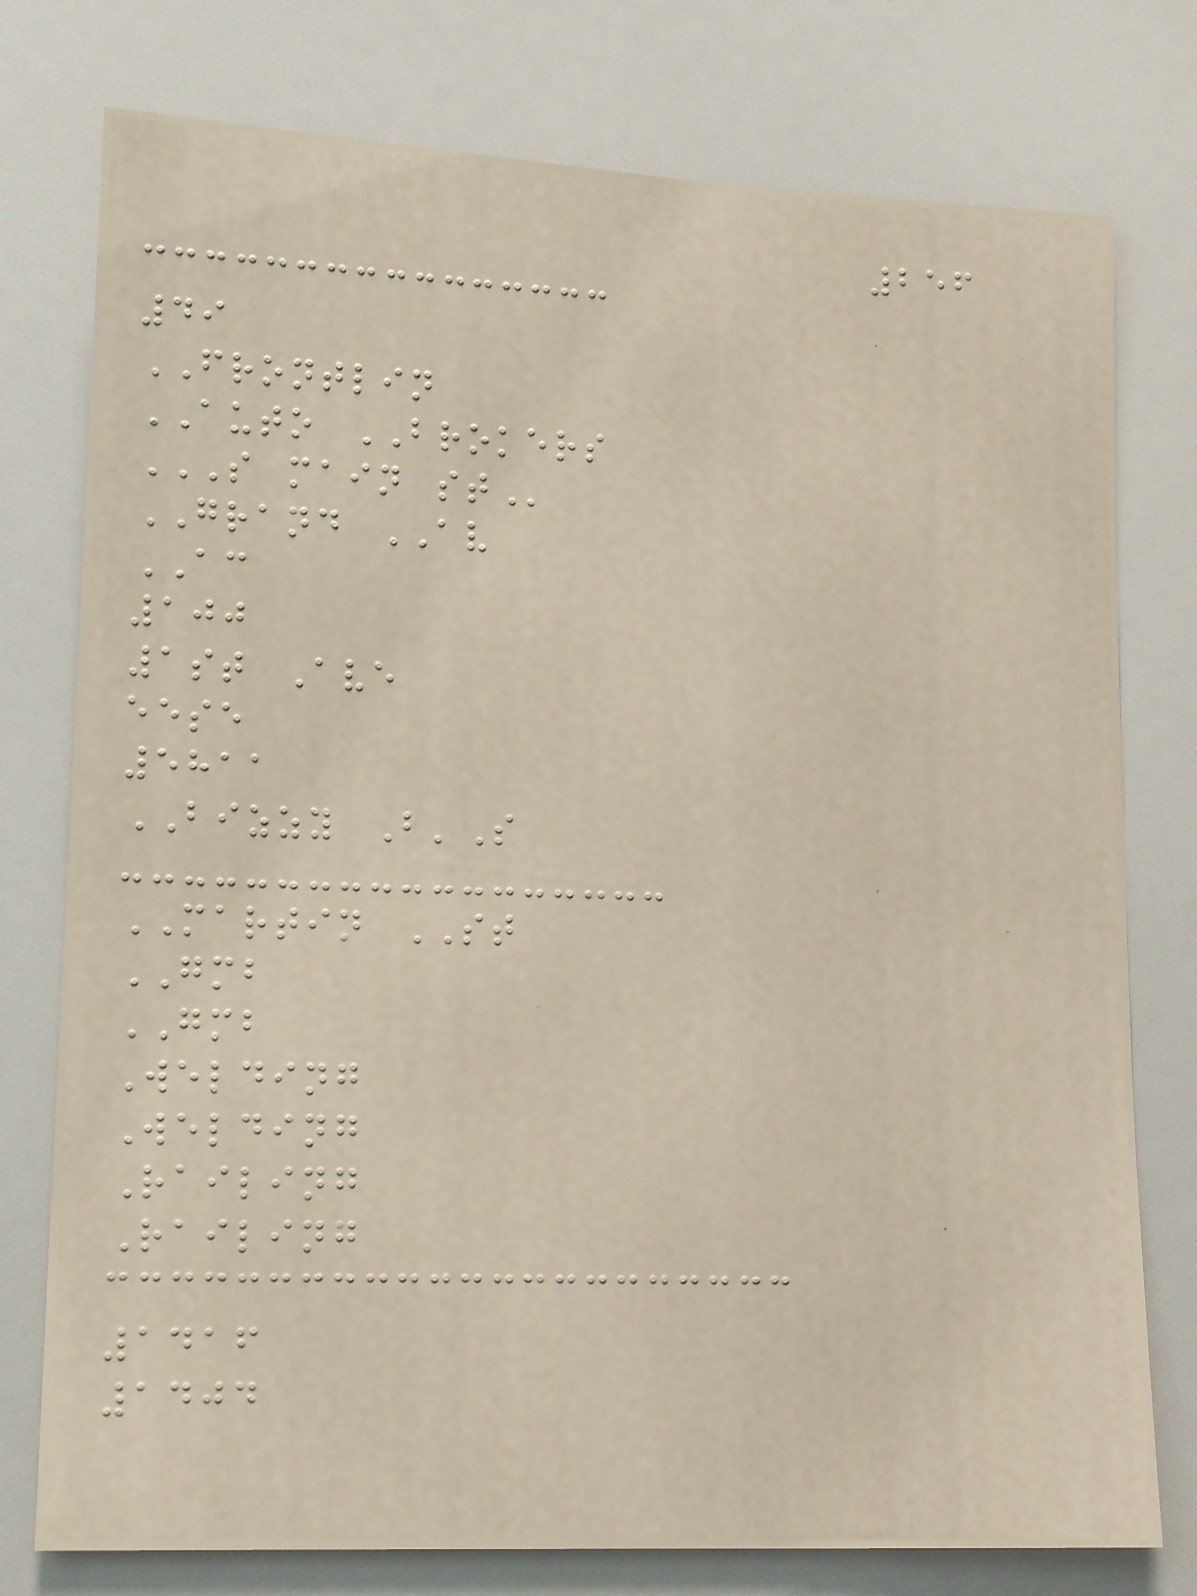256
49
FRONTLIN
AUTO BROKERS
S MAIN ST
GRAND AV
AC
100
1st Ave
eese
5811
BIZZY B'S
MARTIN ST
GMB
GMB
Welding
Welding
Railing
Railing
1416
1404
